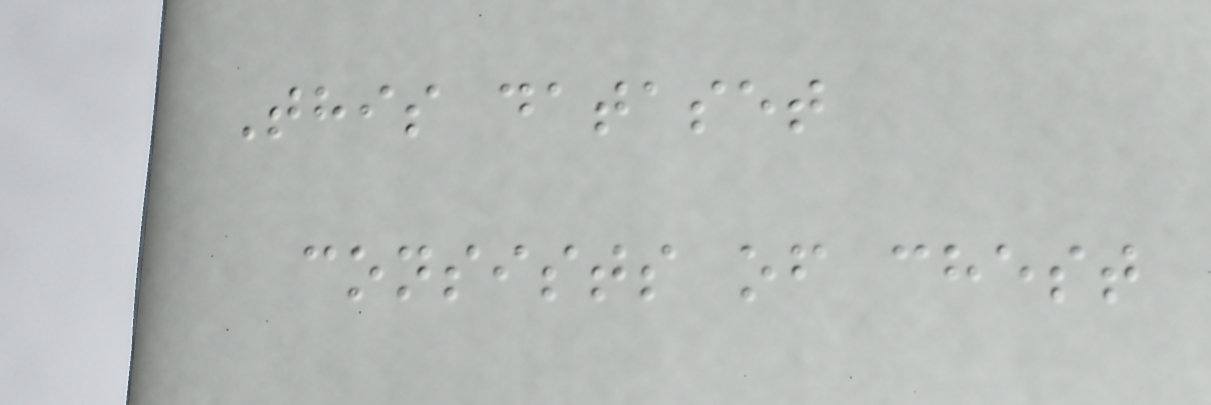This dataset
consists of chest
